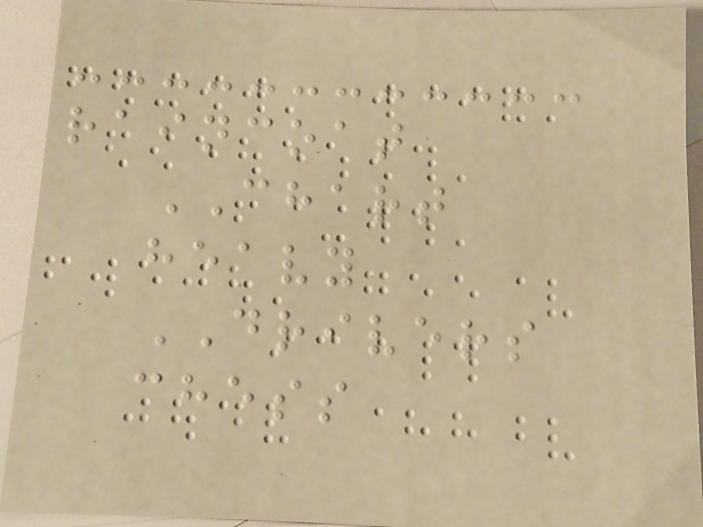raincoat
CHART
heavy
DRIVERS
chess
